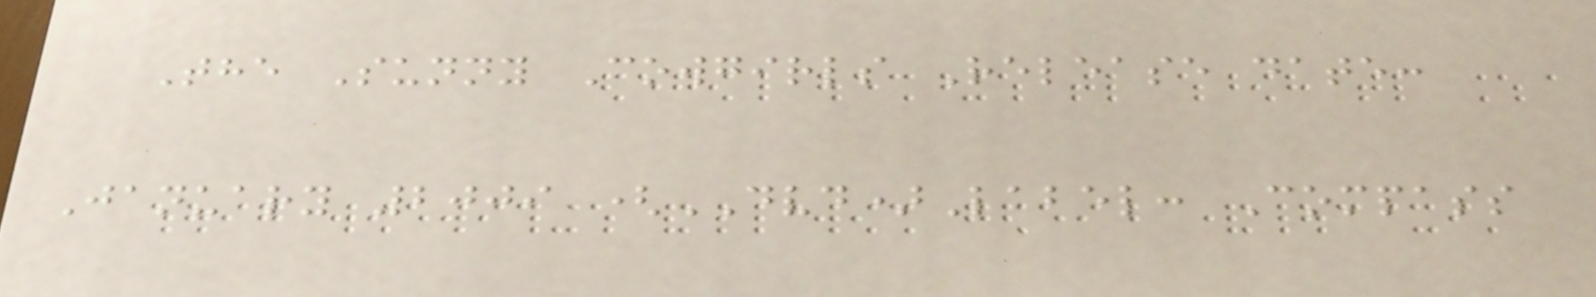The Sunny Cowgirls Release date:
January 2009 (DVD)Label: Compass
